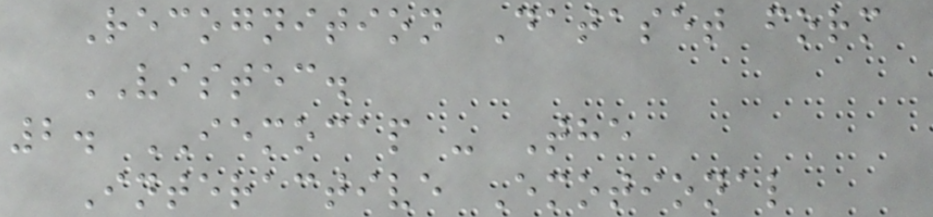Recognition Dataset form
VISTEC.
2. IEMOCAP - The
Interactive Emotional
